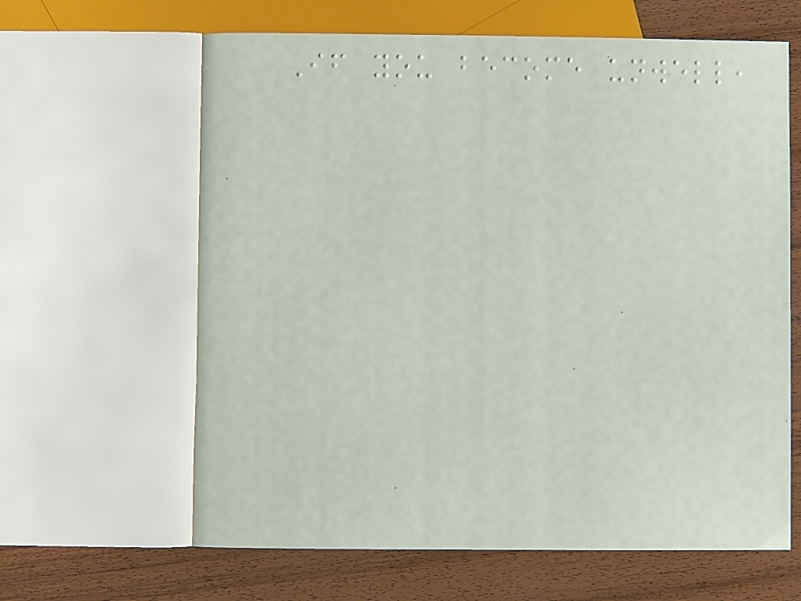If you become unwell,
